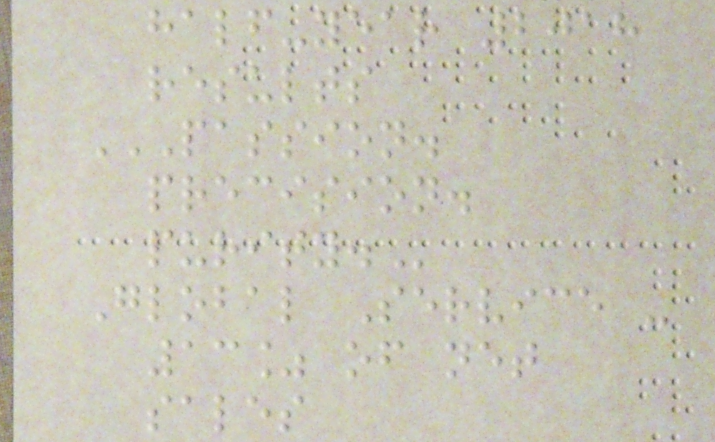half-year 2018
results
PASSION.
PRECISION.
PURITY.
Global Service -
13% of net
sales
